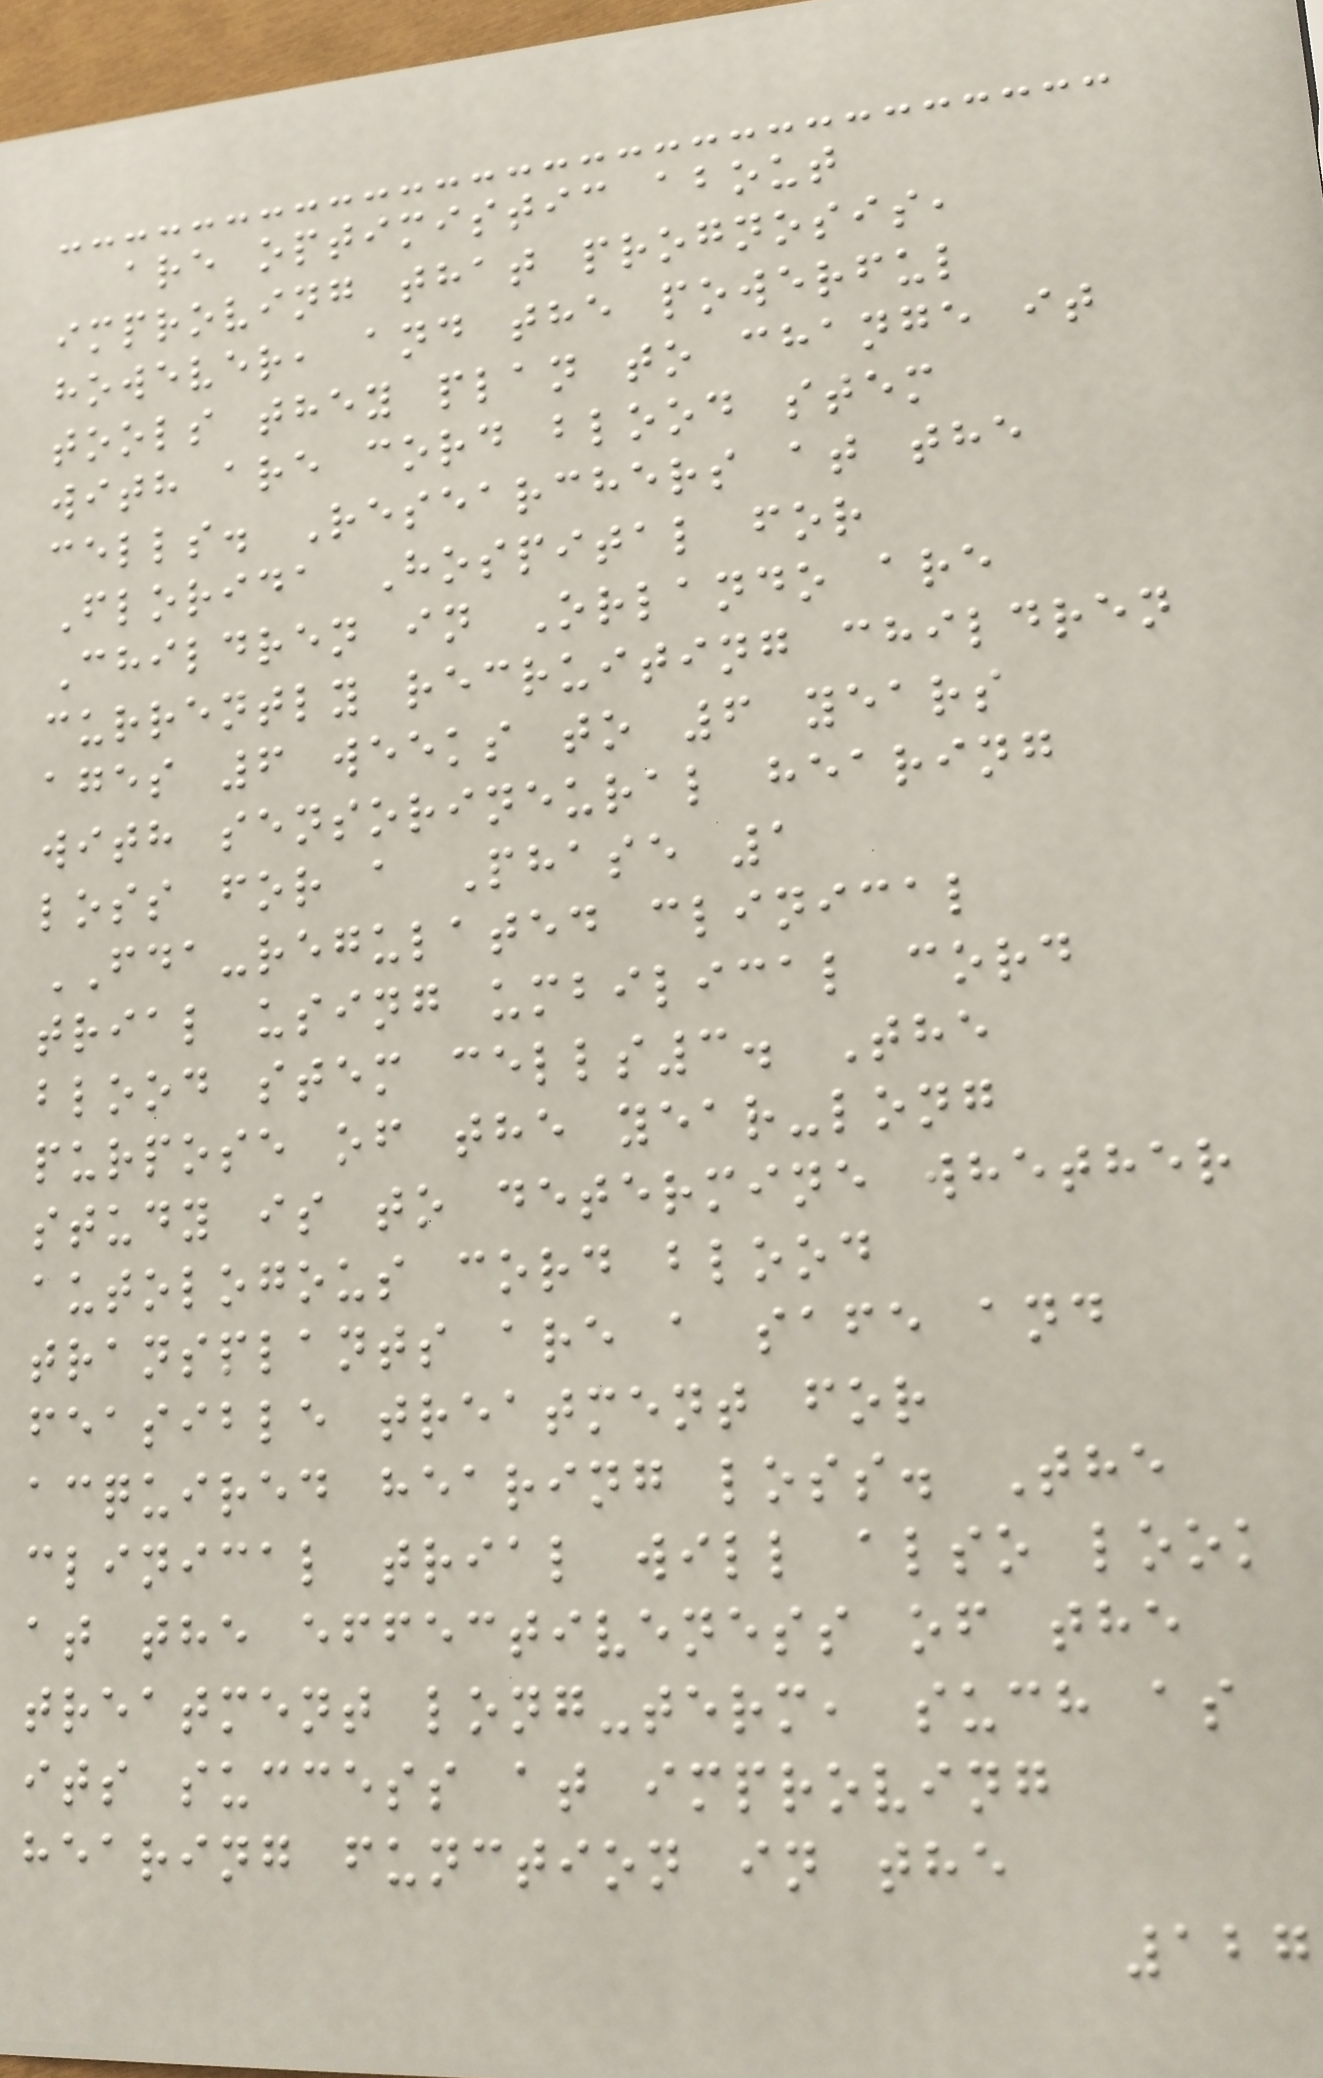are optimistic about
improving that prognosis,
however, and the powerful
tools they plan to change it
with are cord blood stem
cells. Researchers at the
Florida Hospital for
Children in Orlando are
currently recruiting children
ages 6 weeks to 6 years
with sensorineural hearing
loss for a Phase 1
FDA-regulated clinical
trial using umbilical cord
blood stem cells3. The
purpose of the year-long
study is to determine whether
autologous cord blood
transplants are a safe and
feasible treatment for
acquired hearing loss. The
clinical trial will also look
at the effectiveness of the
treatment long-term, such as
its success at improving
hearing function in the
127
